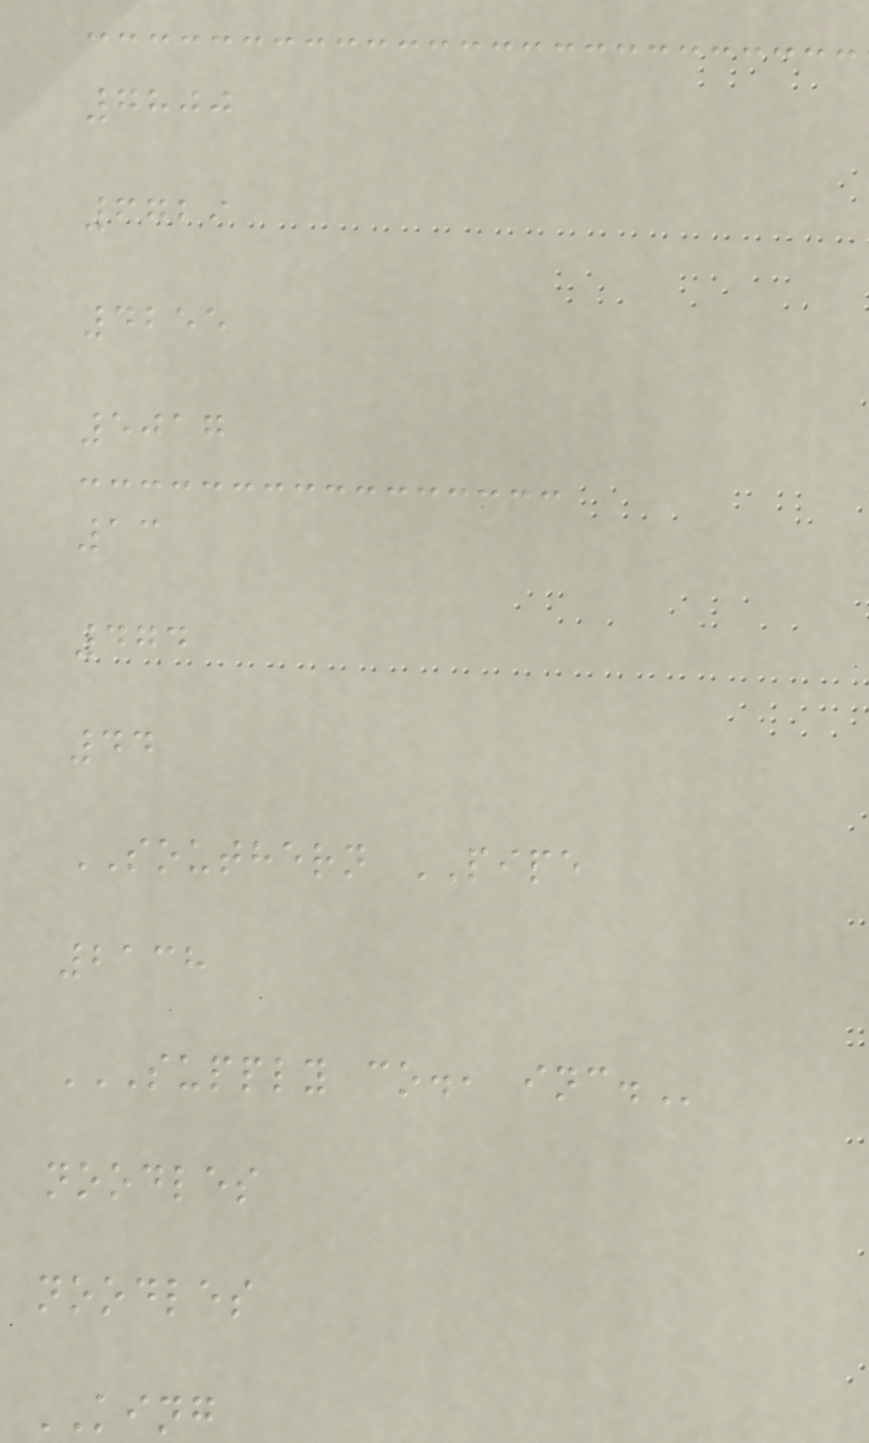7800
6729
4255
5017
13
474
44
SOUTHERN PIPE
2138
SUPPLY CO., INC.
noodles
noodles
KING
